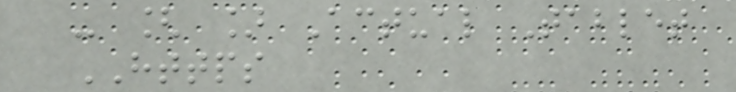- [ ] Actual Tablet
HTTPS
